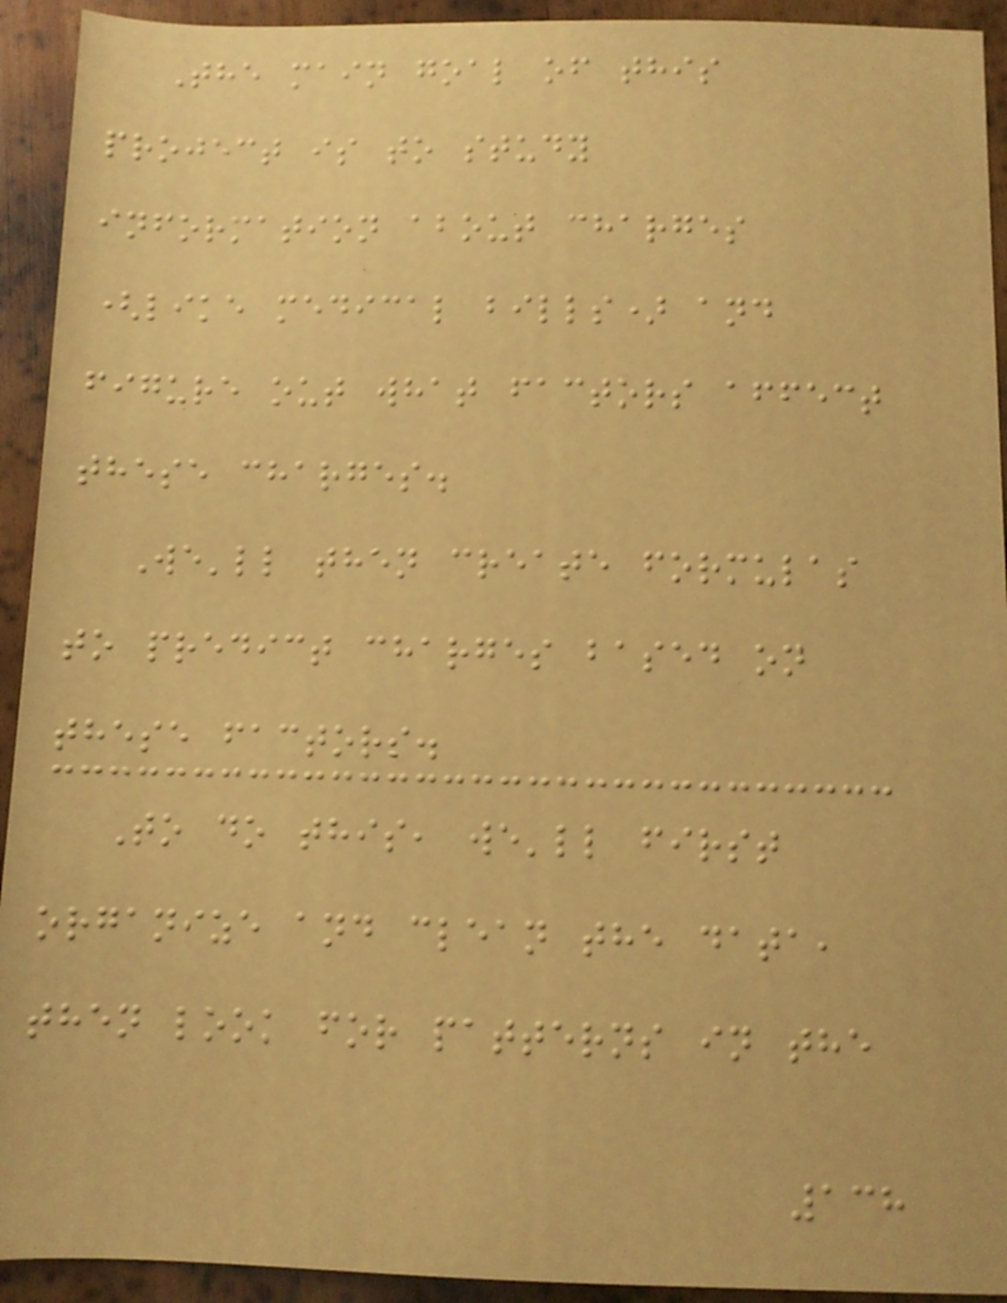The main goal of this
project is to study
information about charges
(like medical bills) and
figure out what factors affect
these charges.
We'll then create formulas
to predict charges based on
these factors.
To do this, we'll first
organize and clean the data,
then look for patterns in the
138
